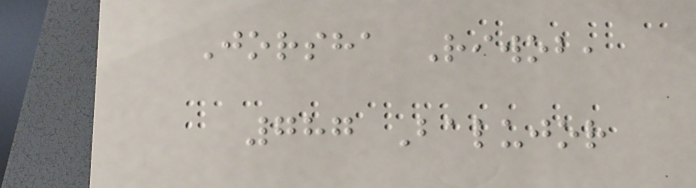Jorsha Riwob,
787 Balujor
